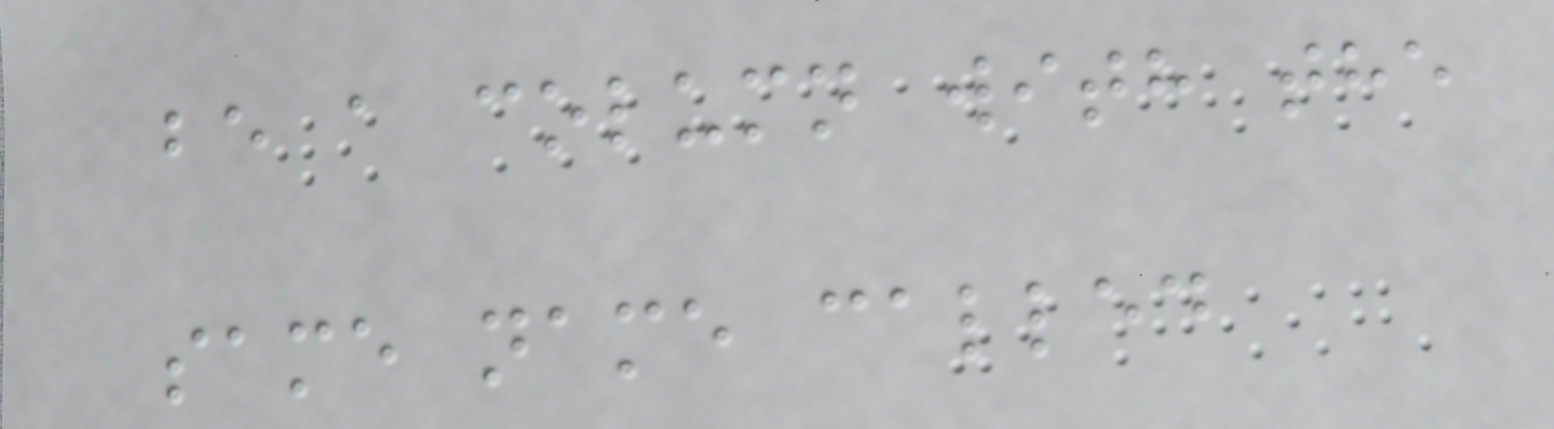be a column with the
same name called
